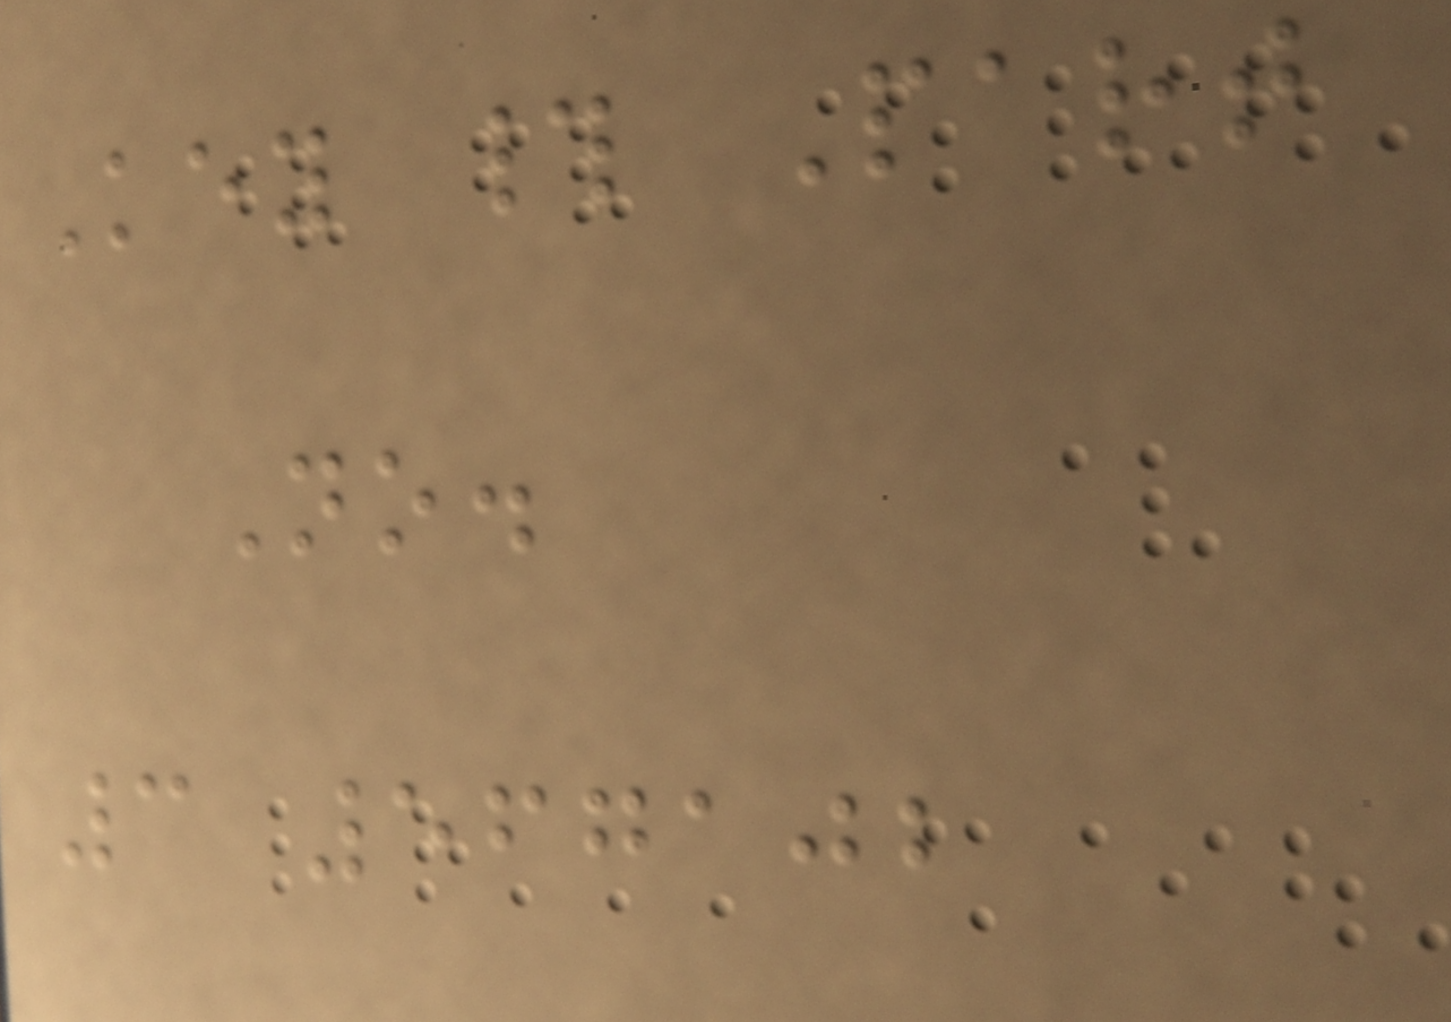Key # Part
No.
3 567102
